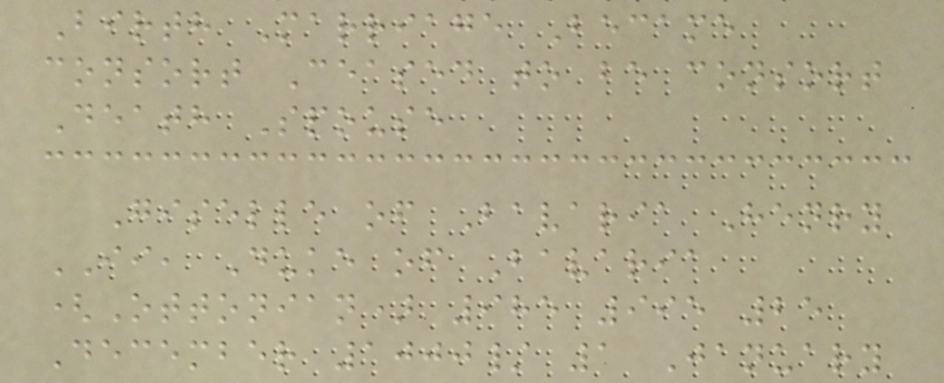Birth Marriage Became
consort Ceased to be consort
Death Spouse
Giselle of Bavaria Henry
II, Duke of Bavaria
(Ottonian) 985 995 25
December 1000/ 1 January
